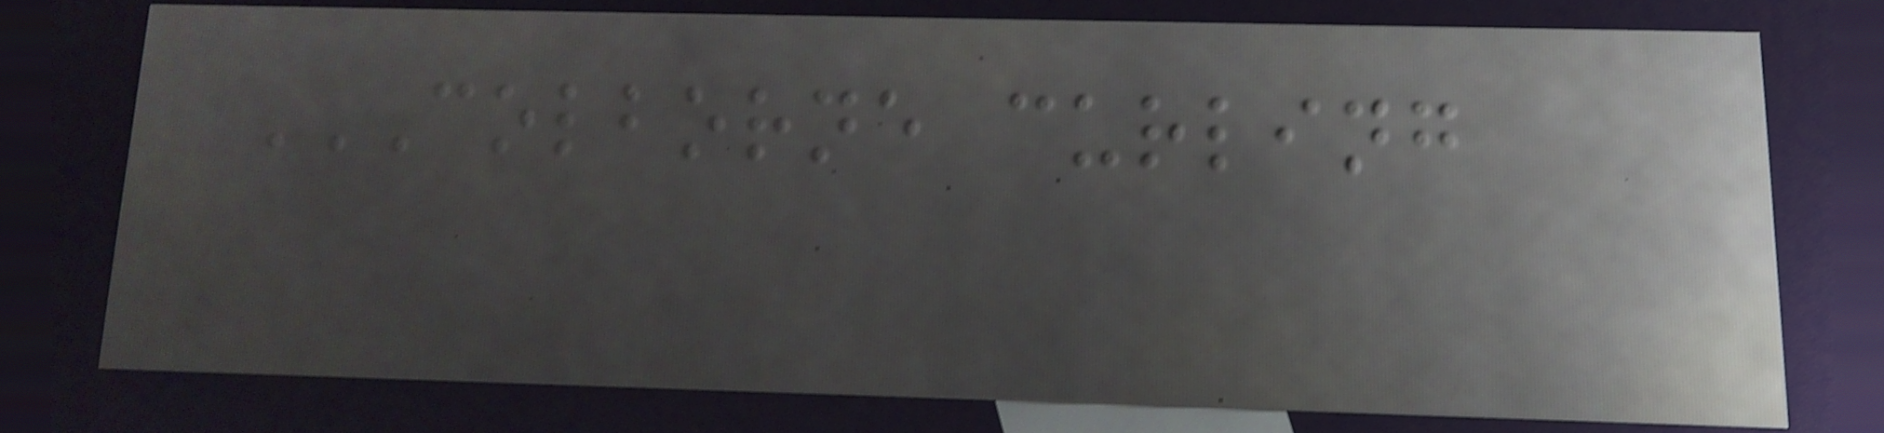COLBORNE CURLING
